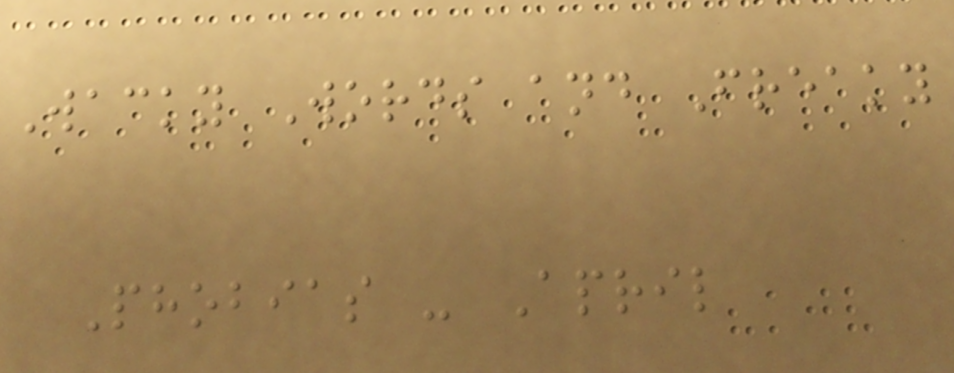Wacky Words and Freaky
Phobias - April
